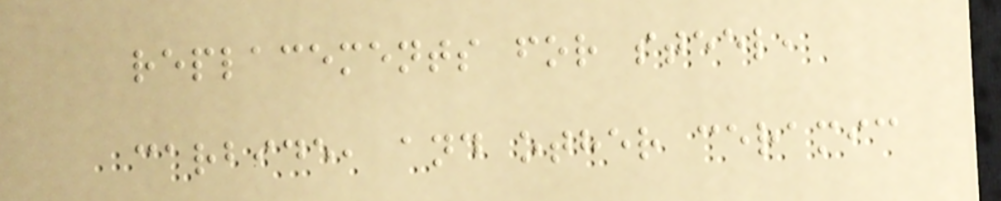replacements for steel,
carbide, and other ceramic
